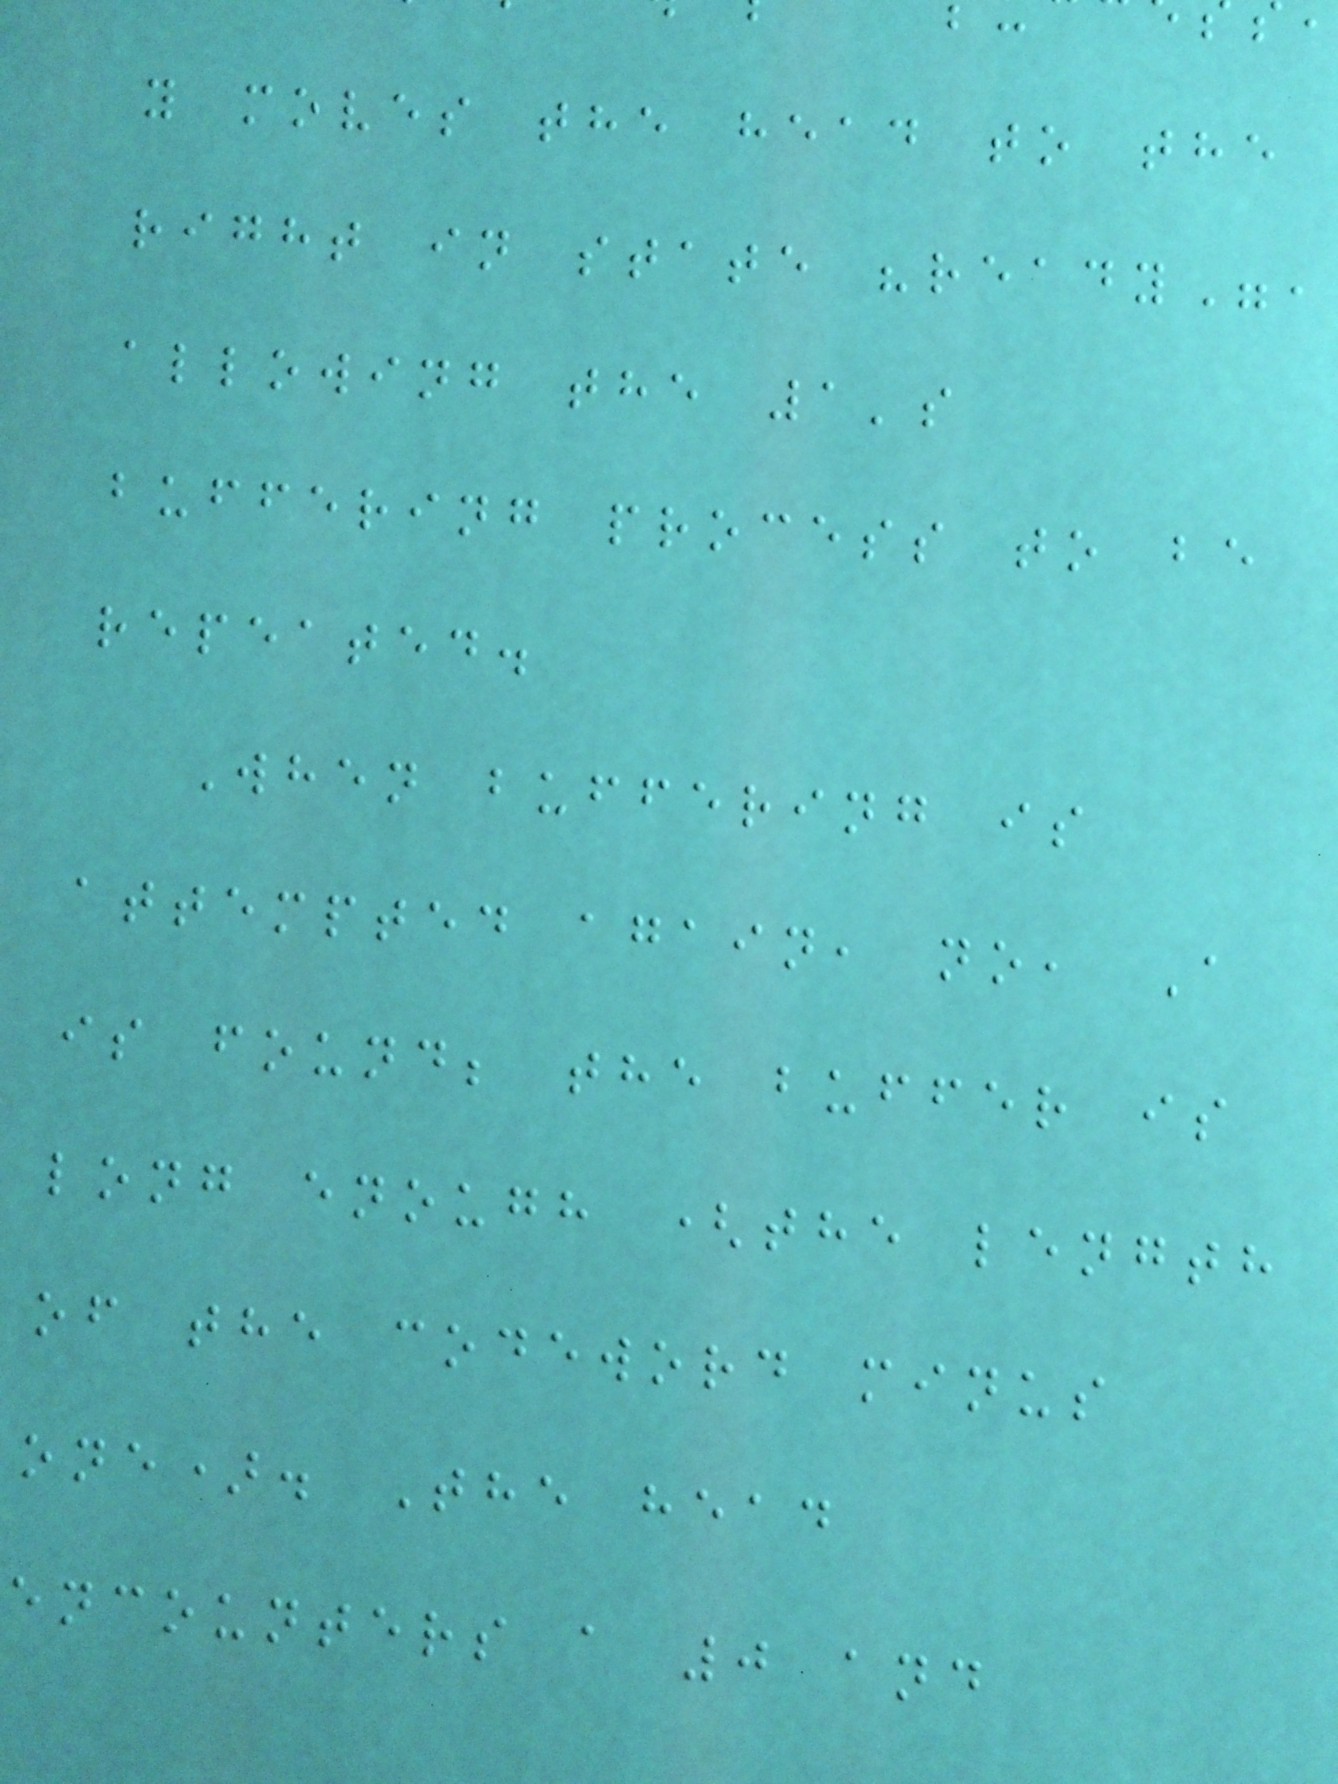y moves the head to the
right in state "ready",
allowing the 1's
buffering process to be
repeated.
When buffering is
attempted again, no, A
is found; the buffer is
long enough (the length
of the codeword minus
one). The head
encounters a 0 and
